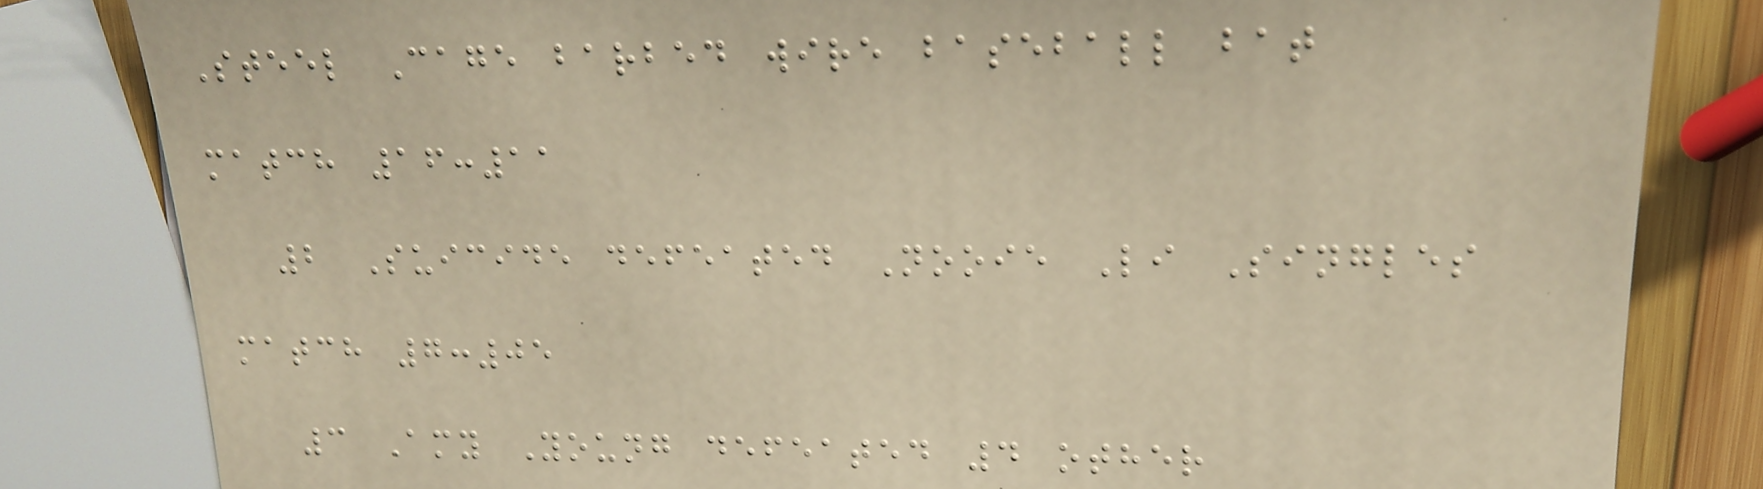Steel Cage barbed wire baseball bat
match 16:11
2 Suicide defeated Nooie Li Singles
match 7:05
3 Amy Young defeated 4 other
